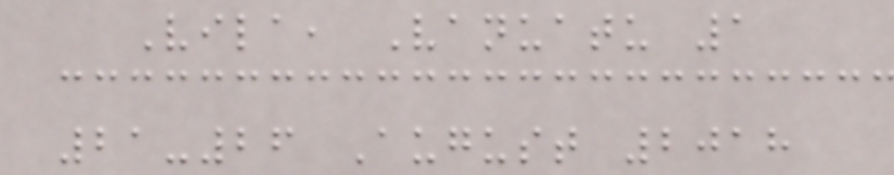Vila, Vanuatu 1
21-26 August 2018
